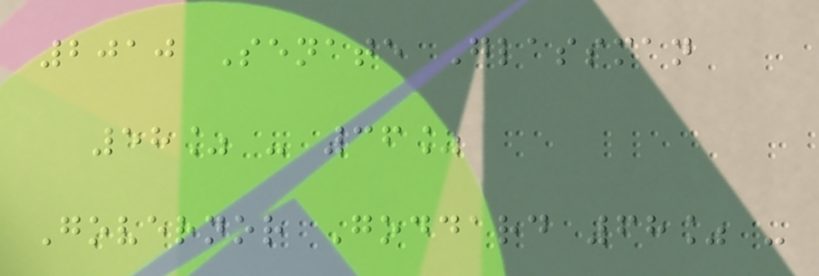2010 Senate Glassman
58% - 36%
Governor Goddard 68% -
